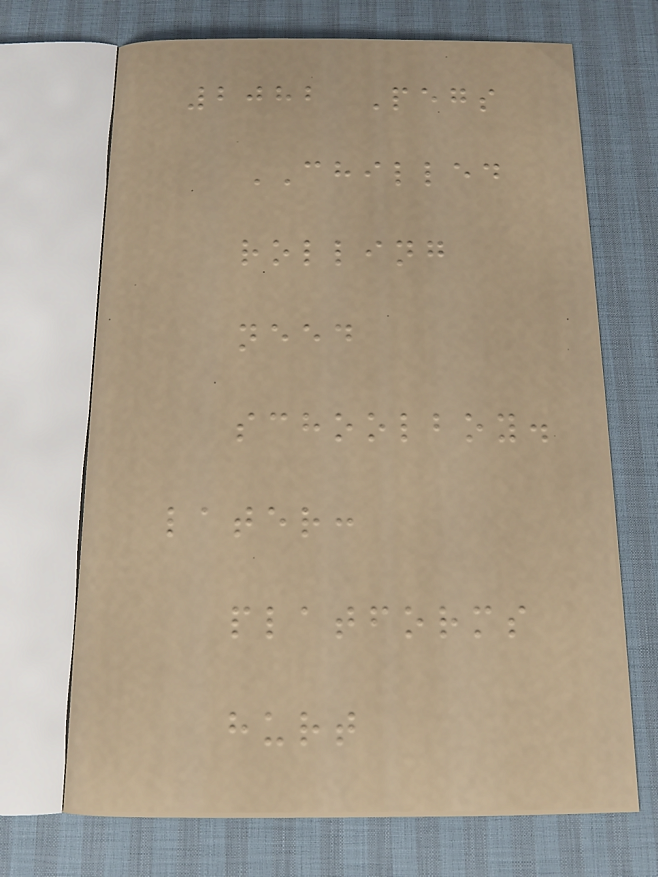2082 Pegs
CHILLED
rolling
need
schoolboy.
later:
platforms
hurt
